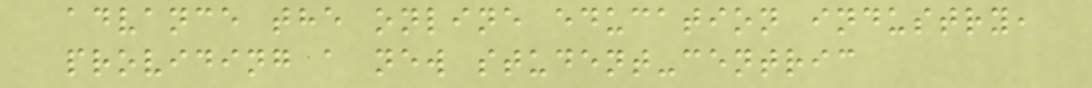advance the online education industry,
providing a new student-centric
